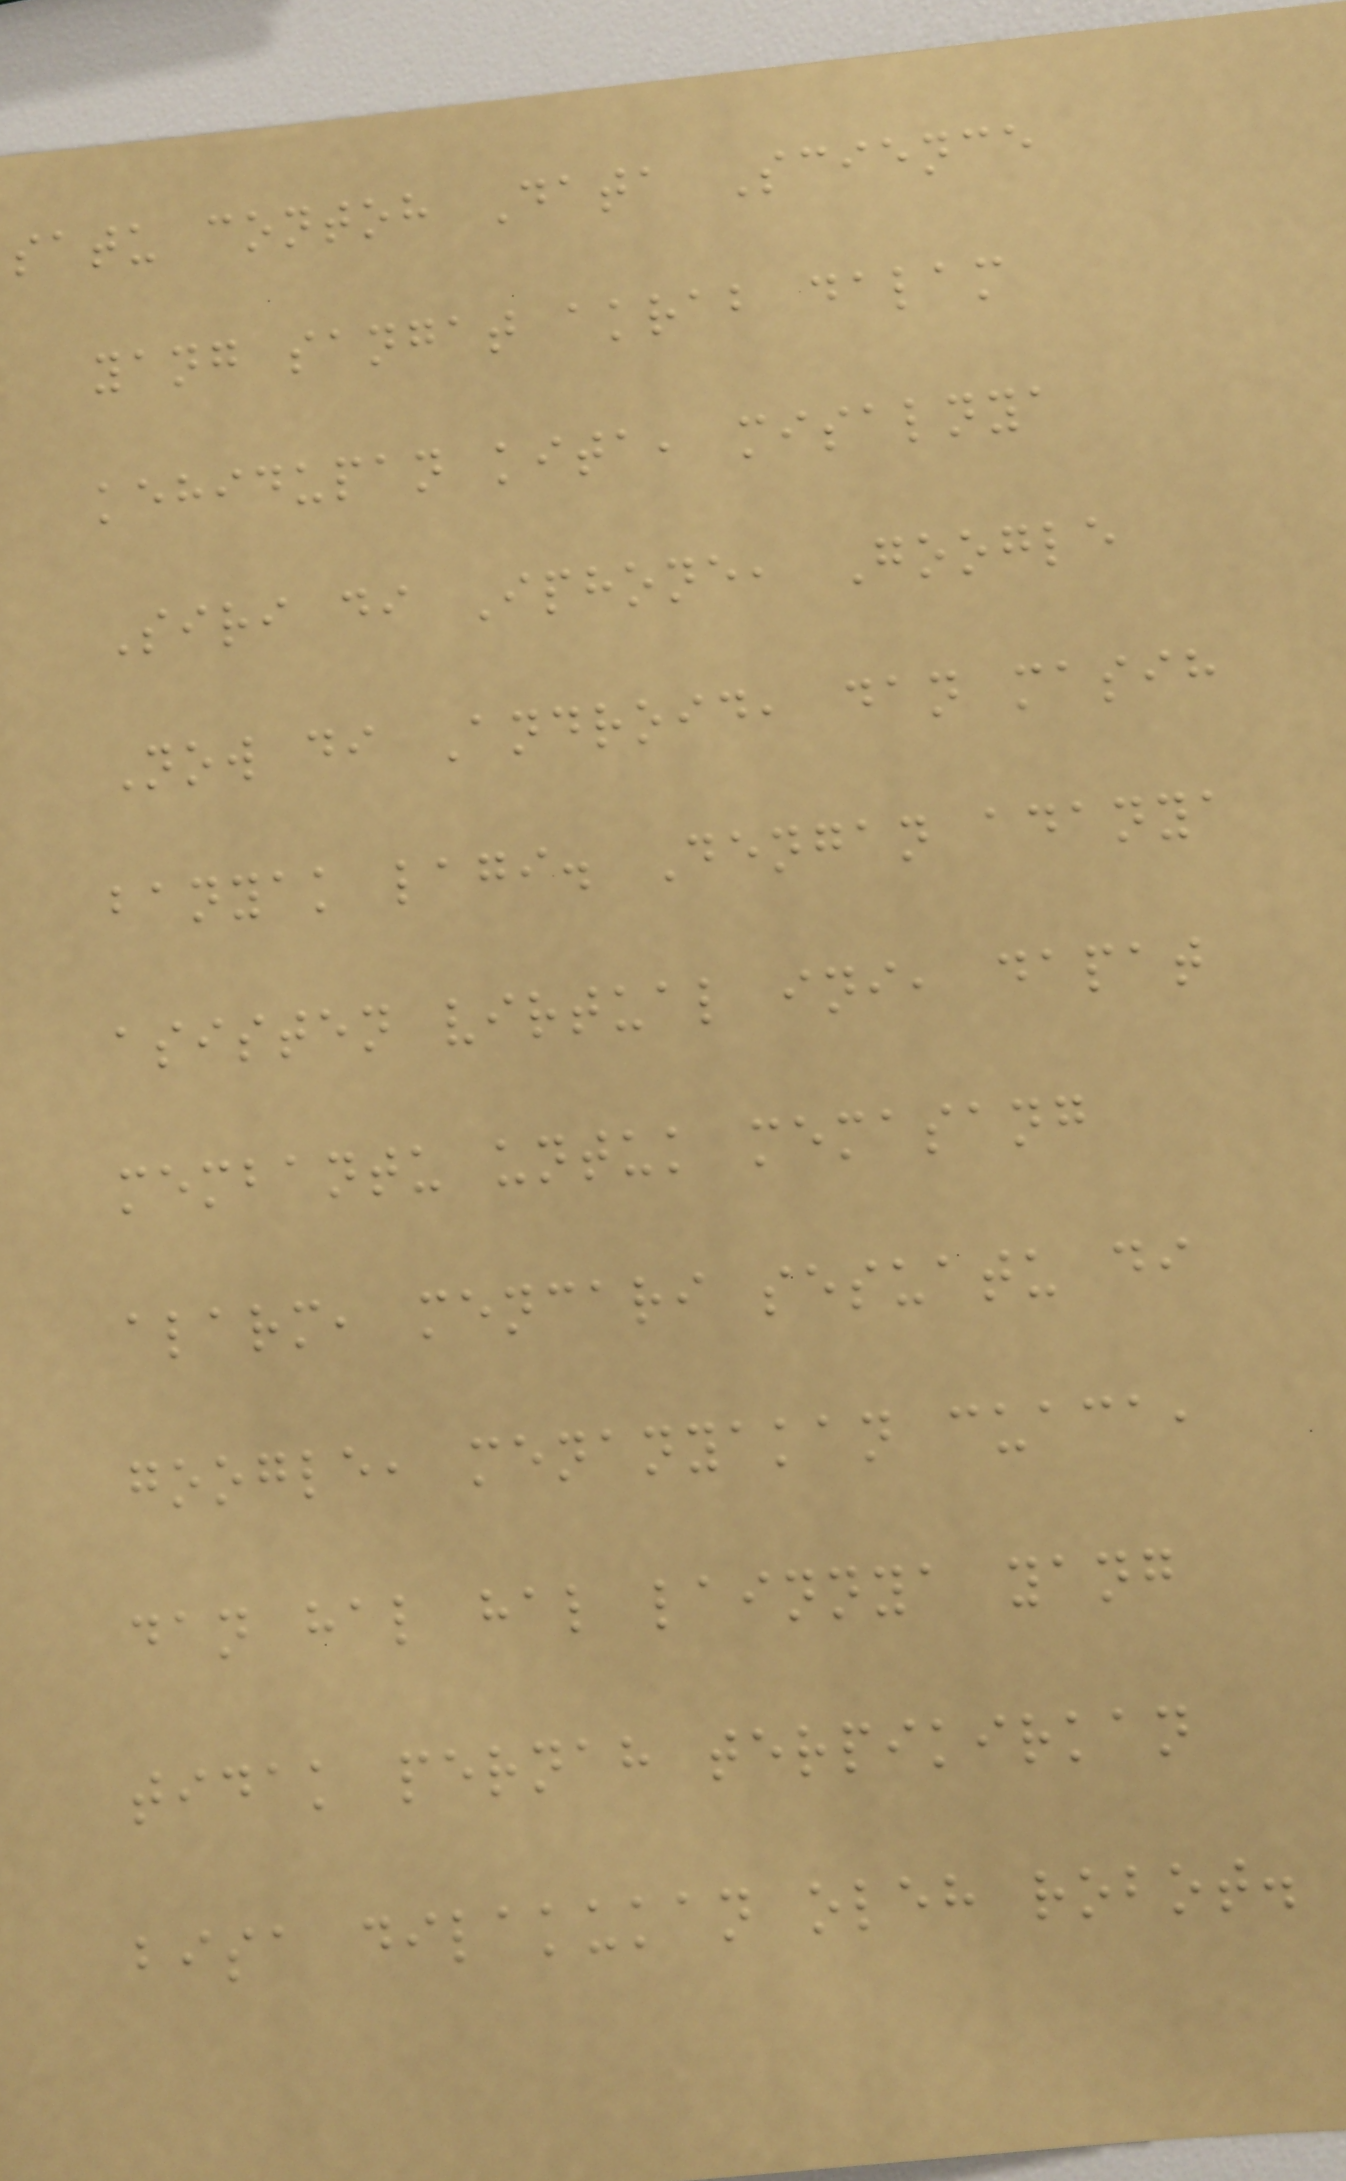satu contoh Data Science
yang sangat akrab dalam
kehidupan kita, misalnya
Siri di Iphone, Google
Now di Android, dan masih
banyak lagi. Dengan adanya
asisten virtual ini, dapat
membantu untuk memasang
alarm, mencari sesuatu di
google, menanyakan cuaca,
dan hal hal lainnya yang
tidak pernah terpikirkan
bisa dilakukan oleh robot.
